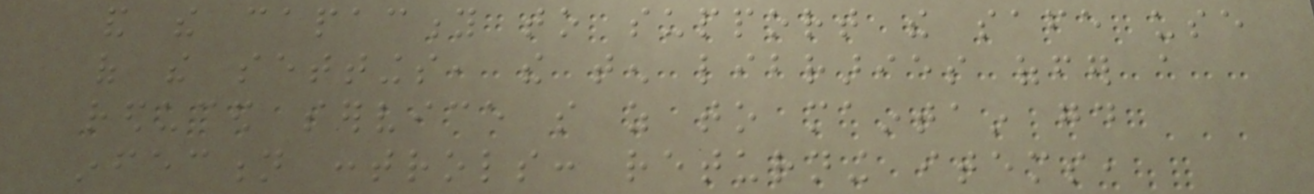and the capacity to support the safe use
of the settings, the ten libraries offer a
reduced service so as to maintain good
infection controls: returning items,
